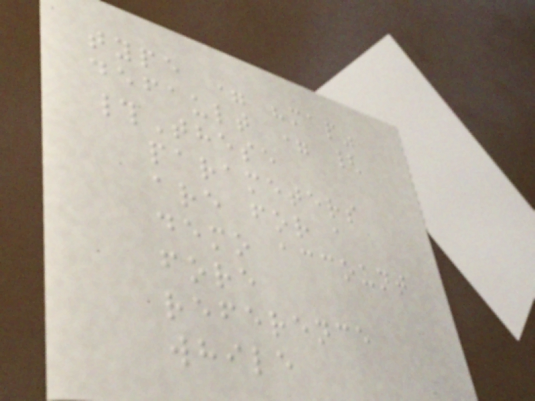type = "map"
default = {
#These
parameters
are for a
demo account
fore
reference
while
